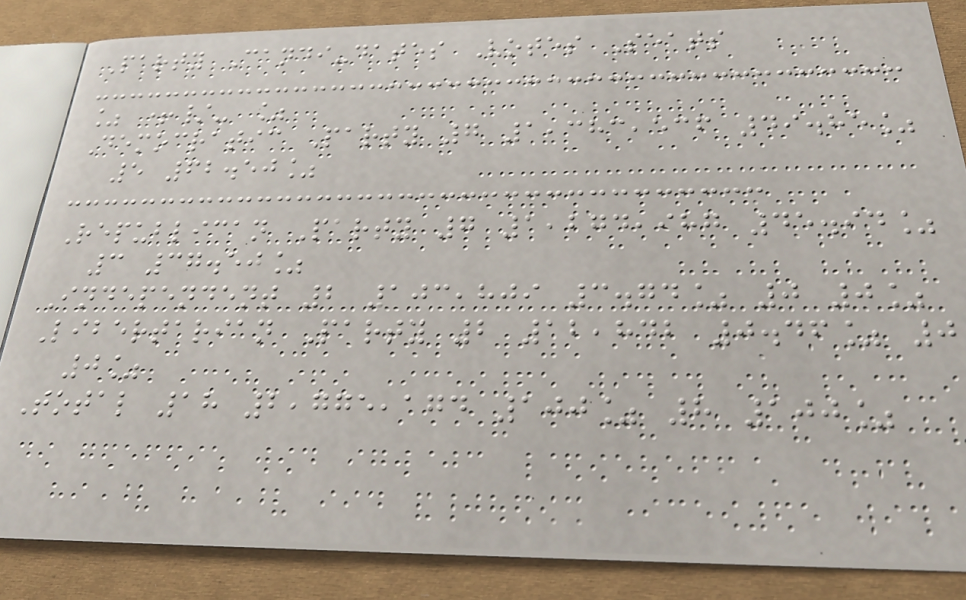Party Candi-dates Votes Seats
% +/- %
Democratic Party 7 1,383,536 49.85%
5 62.50%
Republican Party 7 1,274,987 45.94%
3 37.50%
Independent 2 103,809 3.74% 0 0%
Libertarian Party 2 12,842 0.46% 0
0%
Total 18 2,775,174 100% 8 100%
